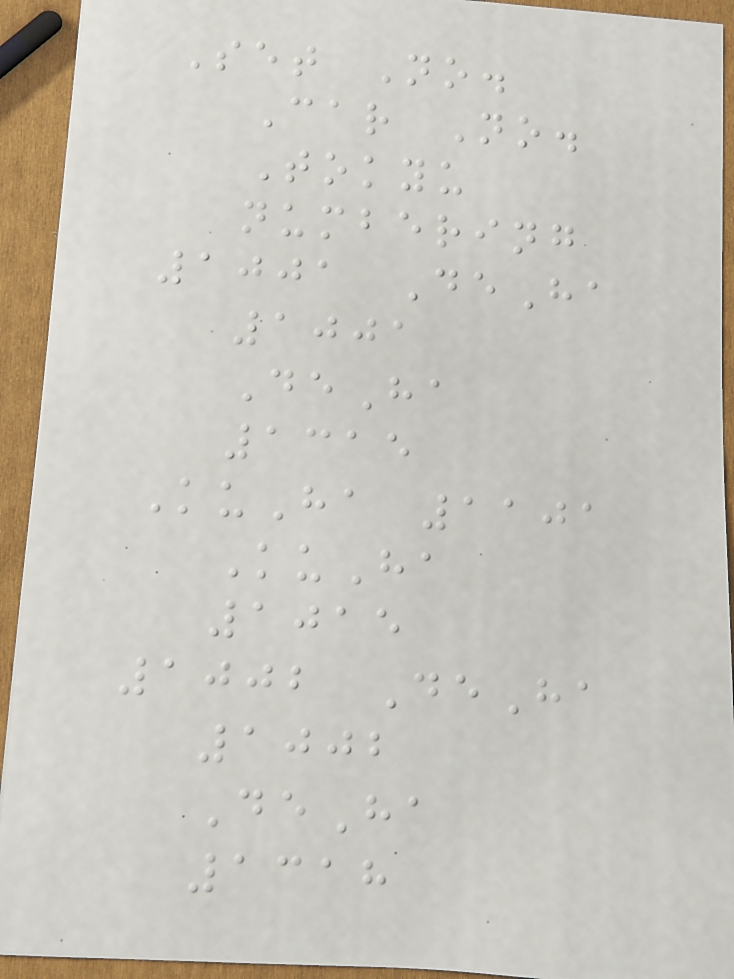Set No.
Car No.
Tokyu
numbering
1001 DeHa
1001
DeHa
1315
KuHa 1101
KuHa
1015
1002 DeHa
1002
DeHa
1318
